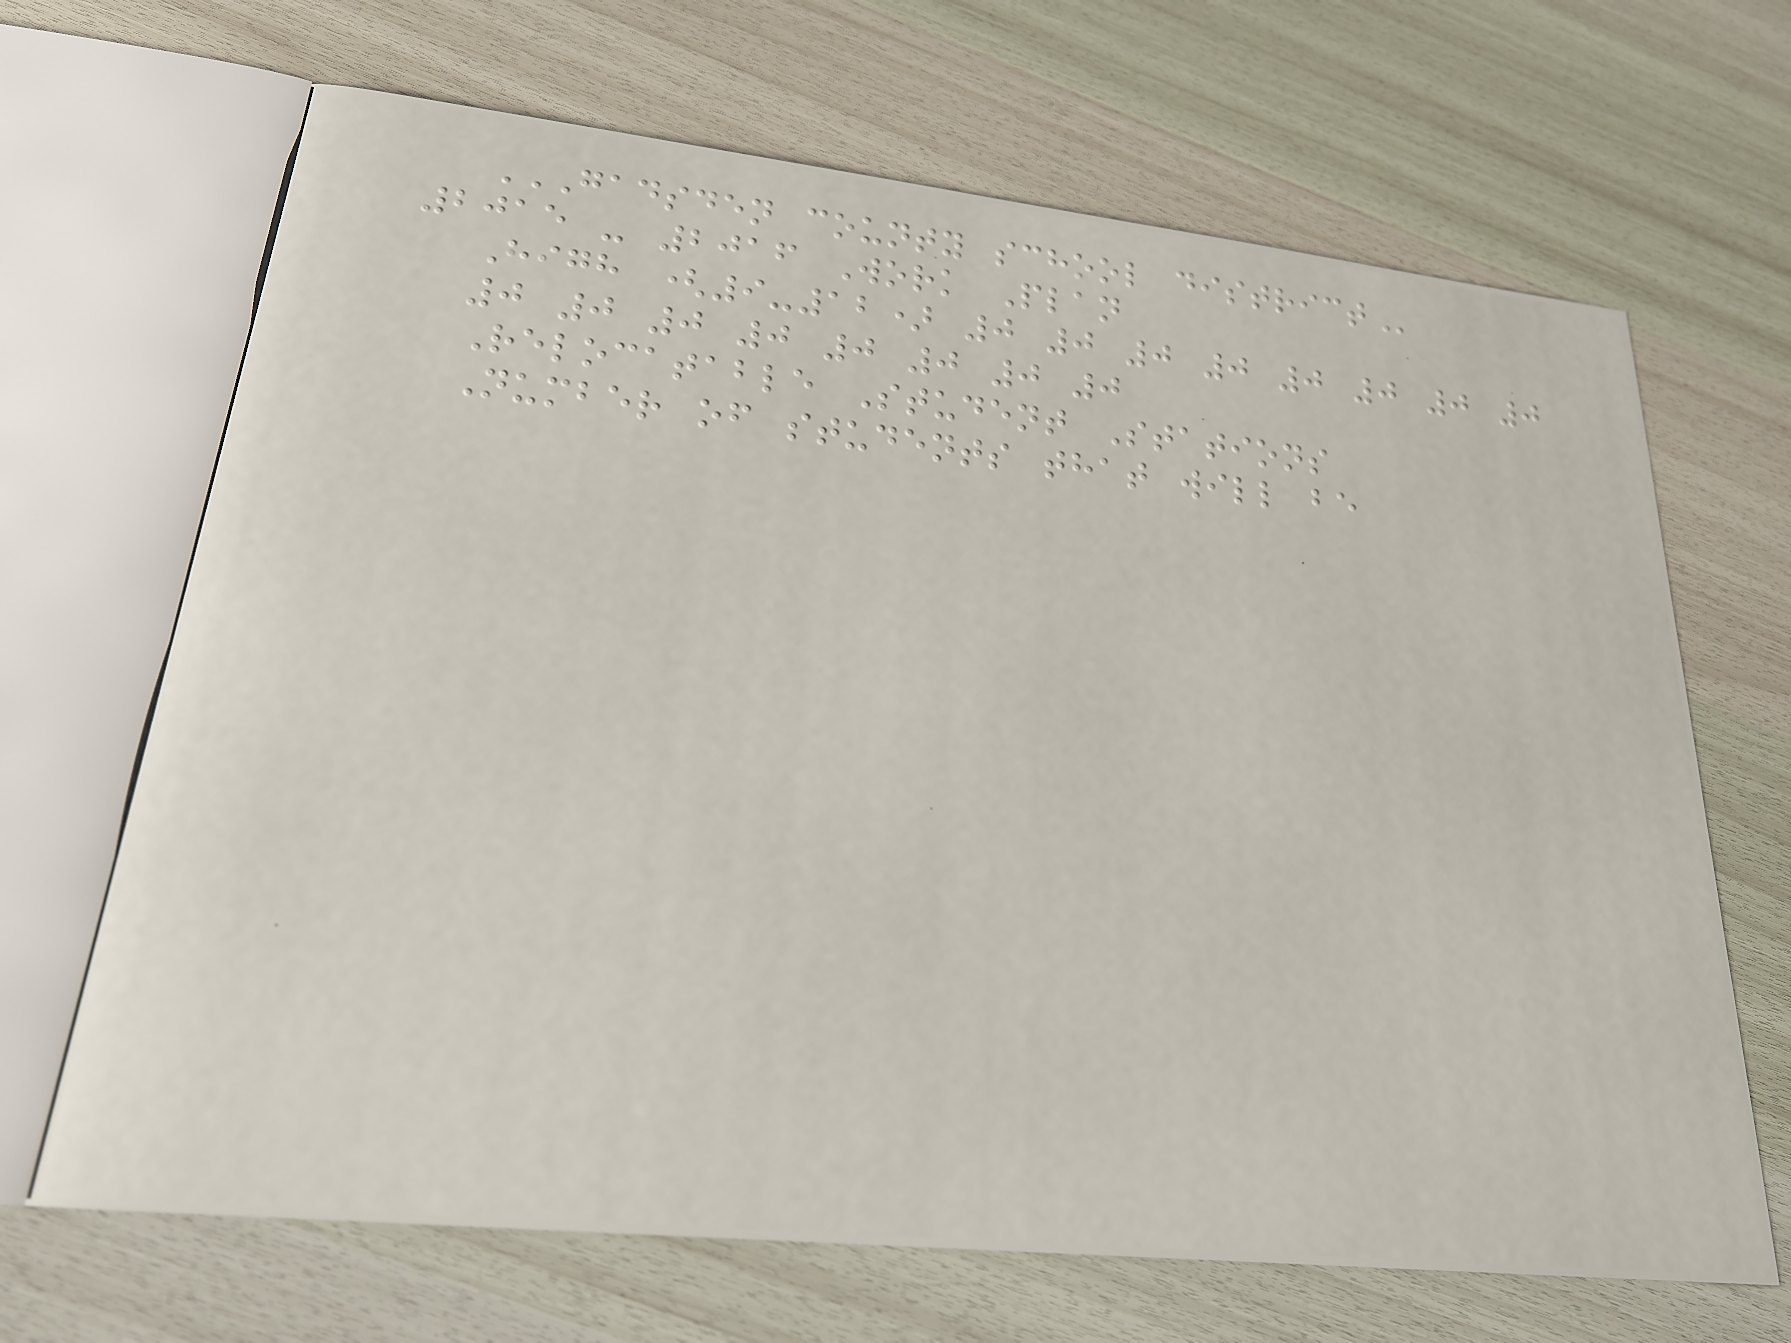GADSDEN COUNTY SCHOOL DISTRICT
2015 - 2016 Work Plan
High (9-12) 0 0 0 0 0 0 0 0
0 0 0 0 0 0 0 0
Relocatable Student Stations
Number of students that will be
